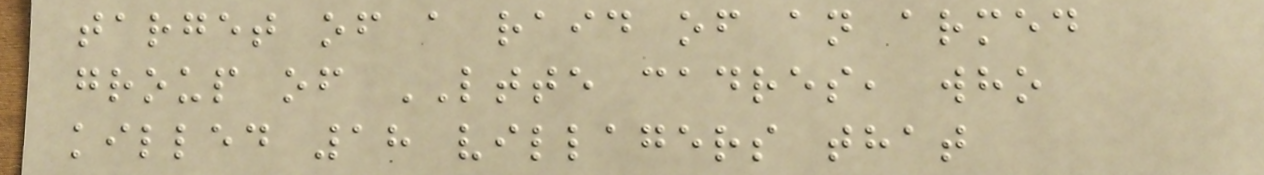target of a raid of an armed
group of LTTE cadres, who
killed 18 villagers that
